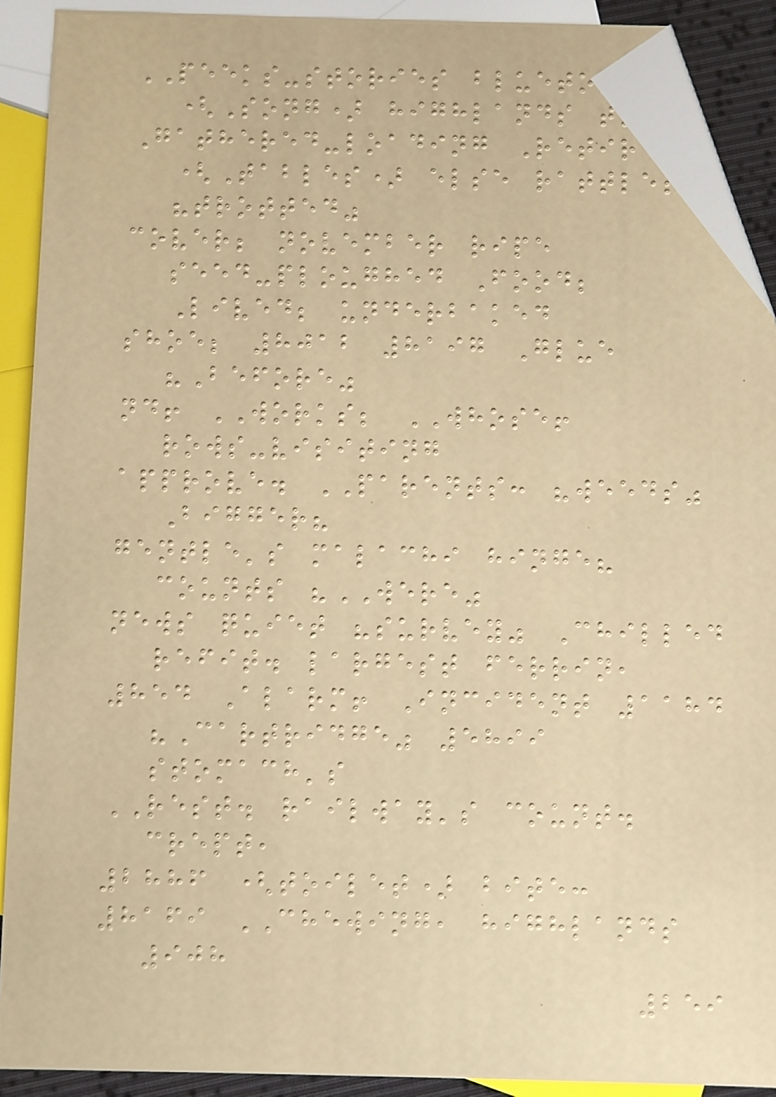PEEKS-stories bluetooth,
(Song) highlands toll
Gathered-loading Retired;
(Tables) else rattles
"trotted"
cover; november ripe
seed-ploughed Food;
Lived; underbaked
shoe; 8012 8197 Glue
"Before"
nd! WORKS; WHOSE!
rows-visiting
approve. PARENTS: "weeds"
Bigger?
gentle's malachi hinge?
counts "WERE"
news quiet "survey" Chilled
refit. largest ferrin,
854 Alarm! Incident 1184
"Cartridge" 5899
stomach's
REST. railway's count.
crept,
2886 (toilet) bite:
8169 CHEWING, highlands
908
259
